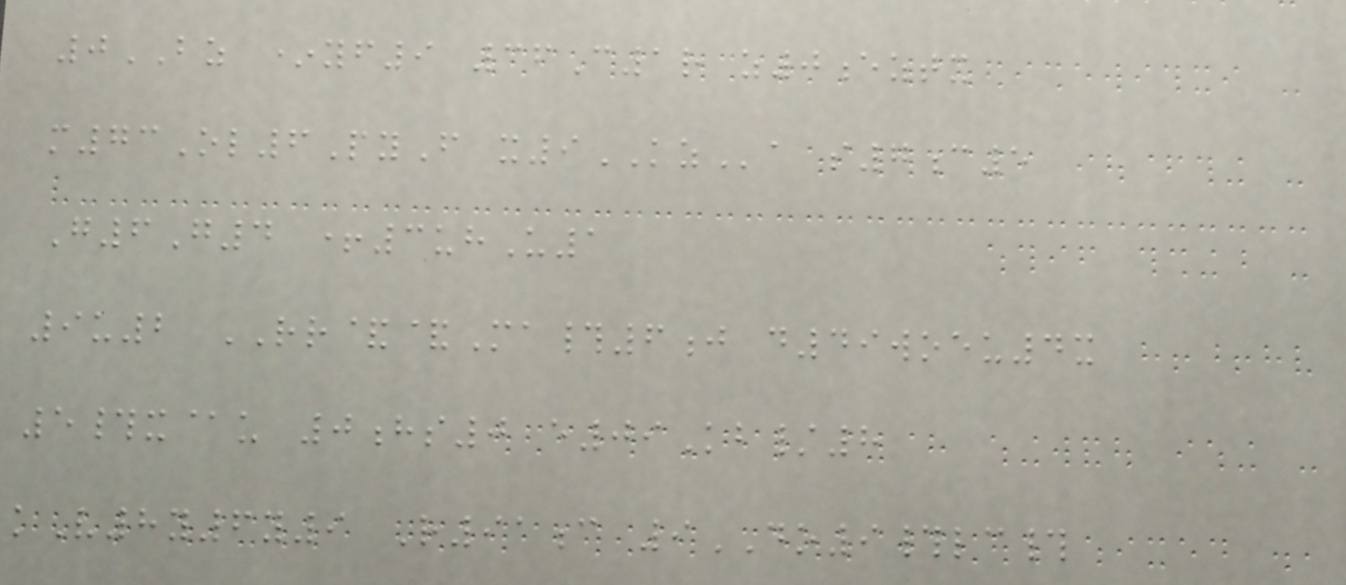0BZ *yf9 36C1r z0eztx
m73Ol6PyF x9KZa s7c5
G6G4 +3uhU1
9u2 RR&&Ma#6j d49woeu4x
5#x@u 0hs0 e09Kb/8
kV8y6y9 R91c 9DO9#lc#
